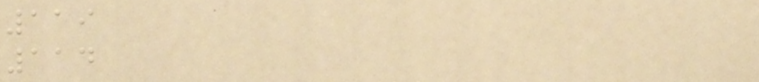119
114
